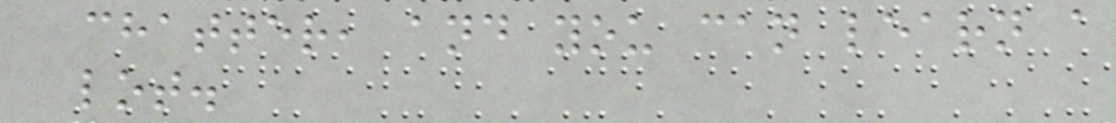chatter, and you can learn a
lot.
